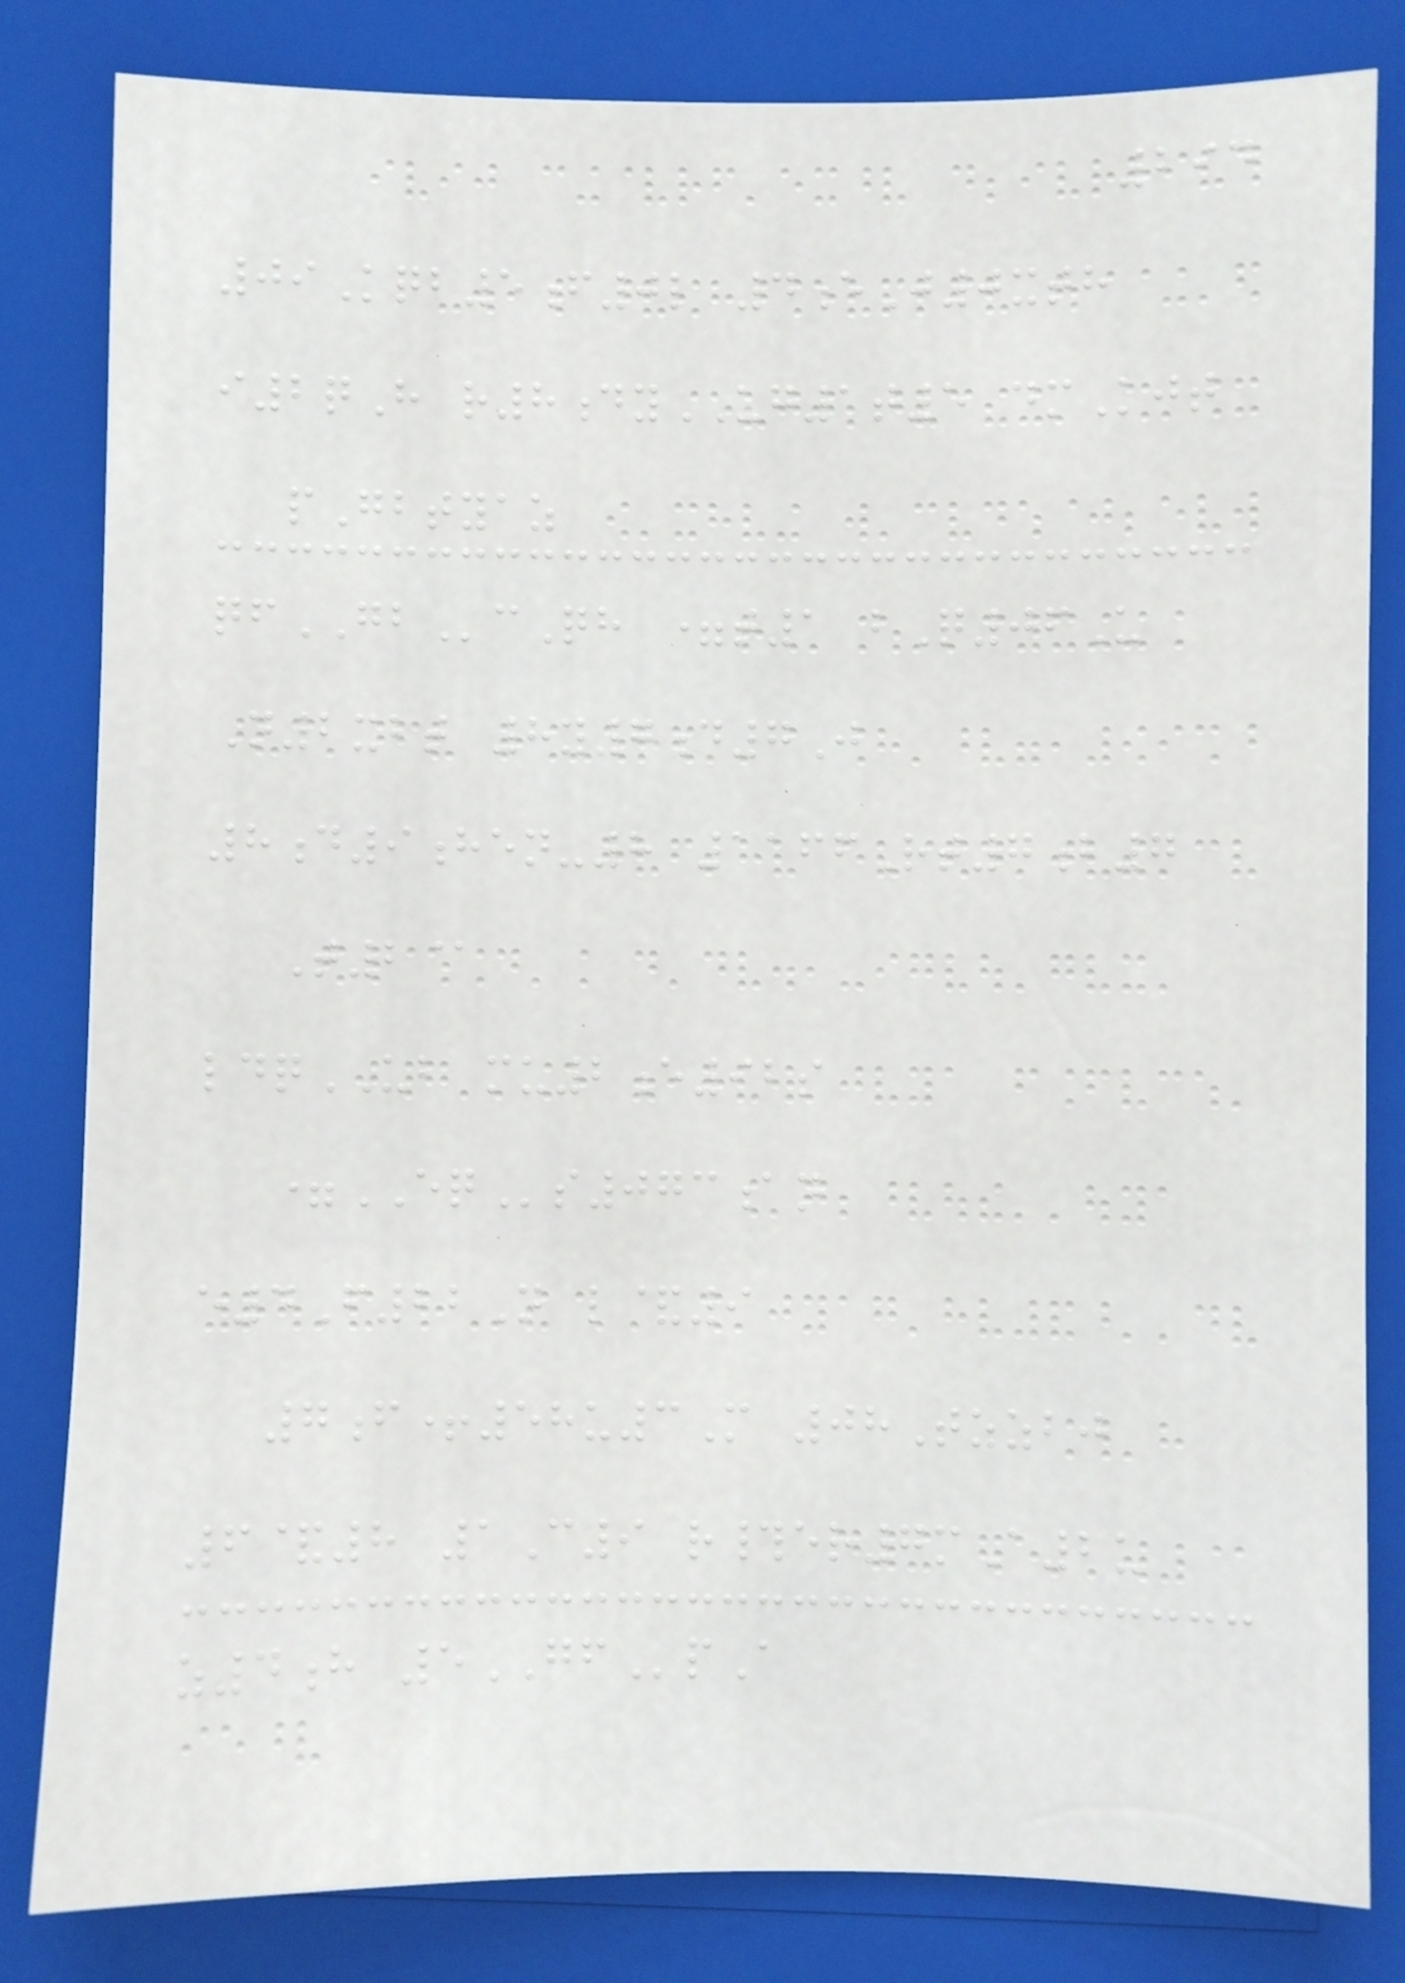294
09Kqb5f0l 4eJ0xth
i2qH r8dyUG1t5 dmKjt
pGbtyaz
qfGBcQh =t1 bQ06U
N2xbt 8y7d7J
8d9hen-8 1166Rt7b7
T2@
ldqUB mu2e92s
=EQs073an
e4F22N l&9
7f+58u3M 08Tzzbj
6&8 1C9 r#er7mA2u
z4h 5GFpA
